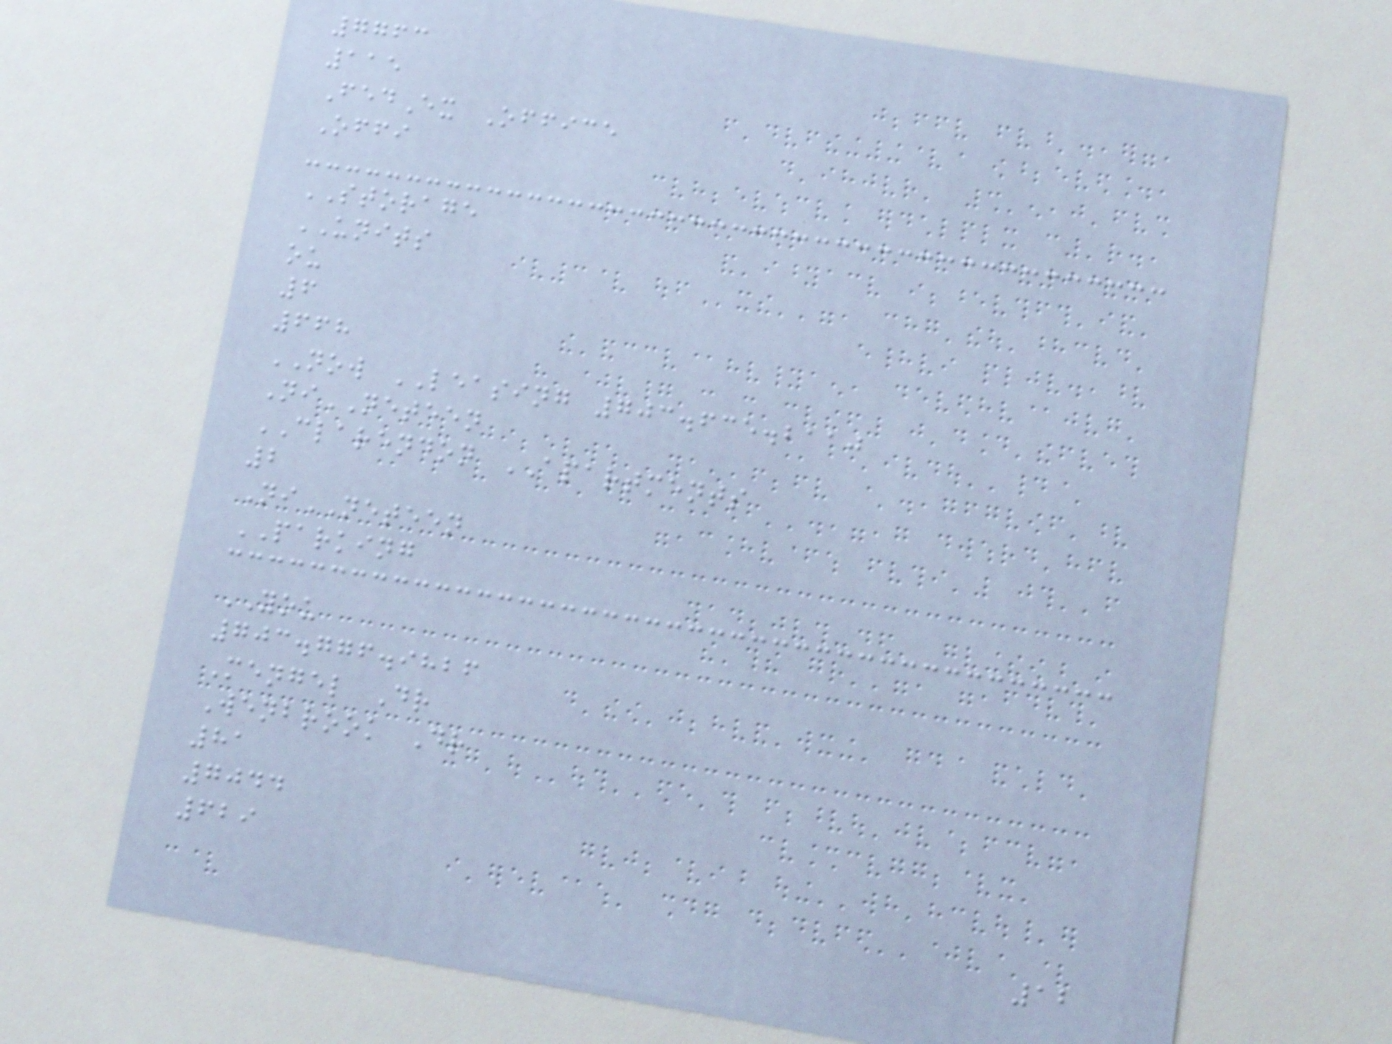7763
115
FedEx Office
Offi
STORAGE
UNITS
ou
6
668
NOW LEASING 703.635.2110
NiNETEEN
CLARENDON APARTMENTS
2
NiNETEEN
PARKING
YOU
703.776.9826
Mengel Dr
Wenbrook Dr
81
7044
629
12
